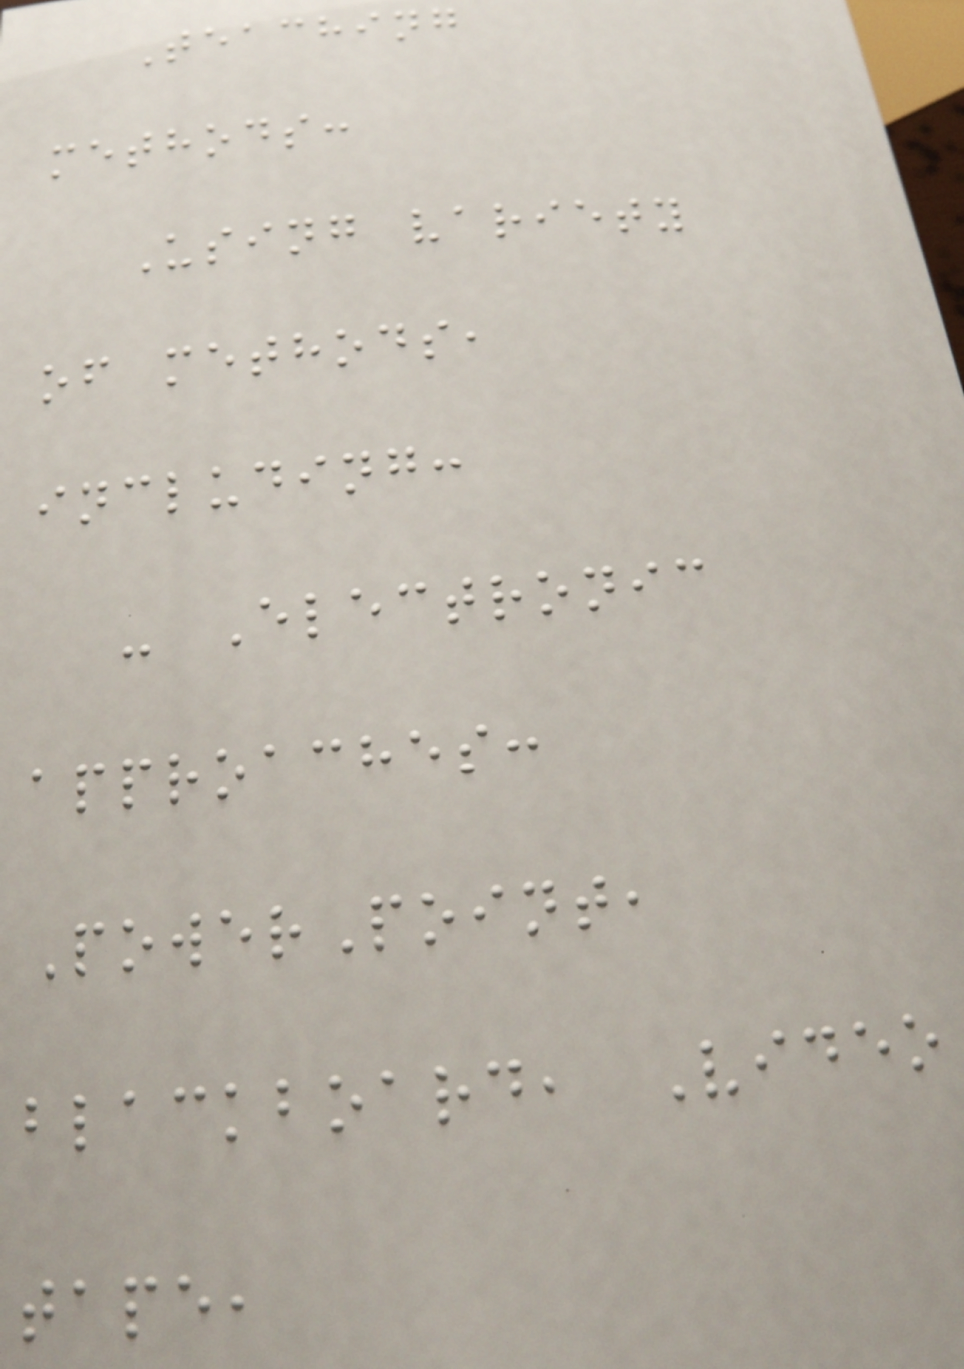Teaching
methods:
Using variety
of methods,
including:
- Electronic
approaches:
PowerPoint,
blackboard, Video
tape,
